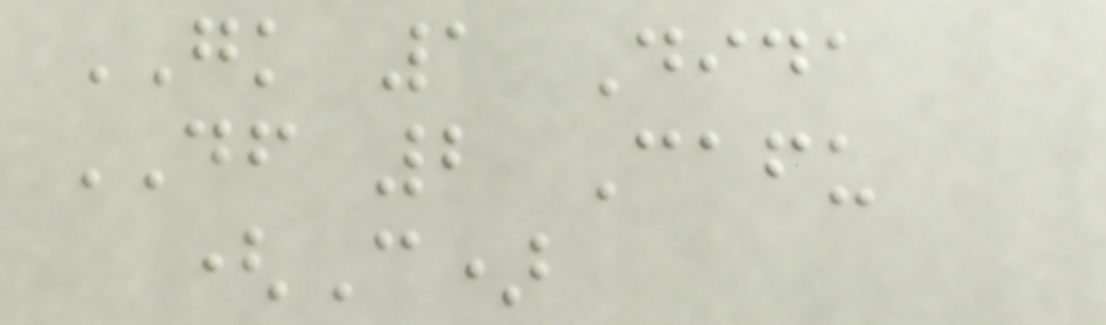GK 1 Dida
DF 2 Cafu
(C)
